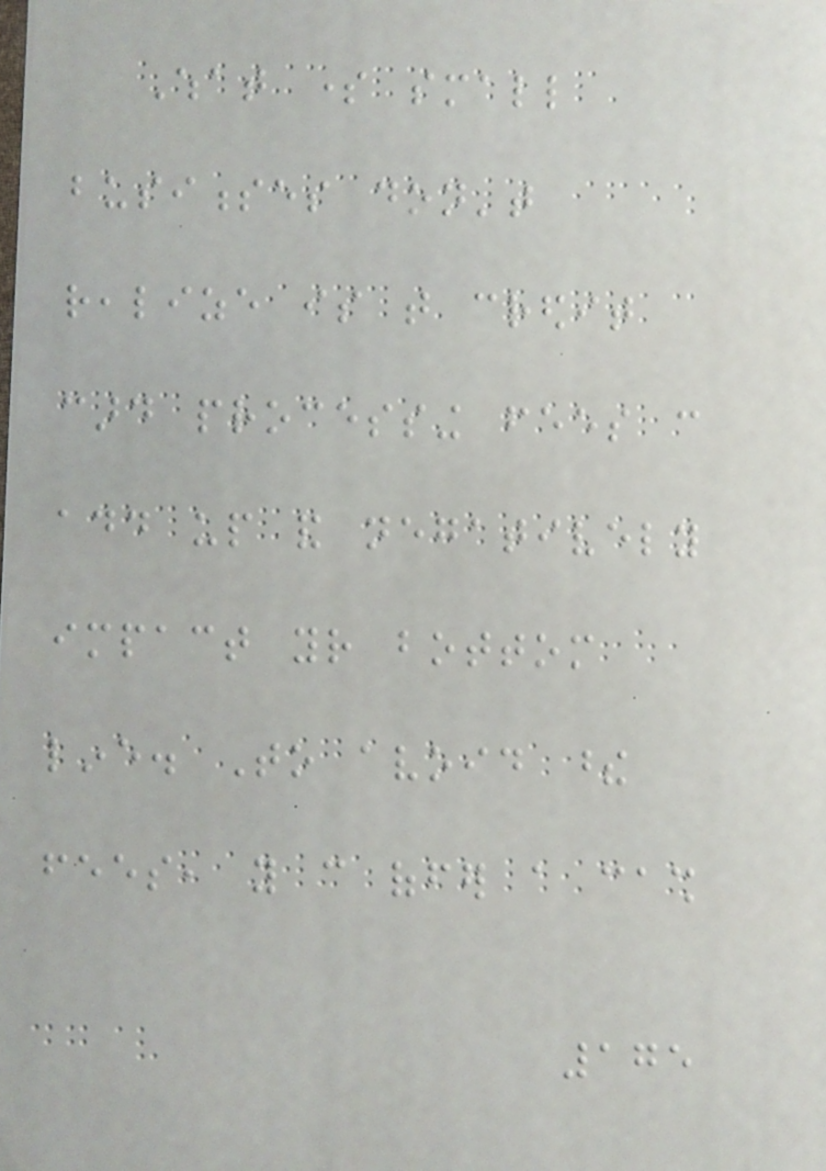What some small
businesses don't
realize is that credit
card processing fees can
add up and negatively
impact your bottom
line. To avoid these
fees, you can offer a cash
175
